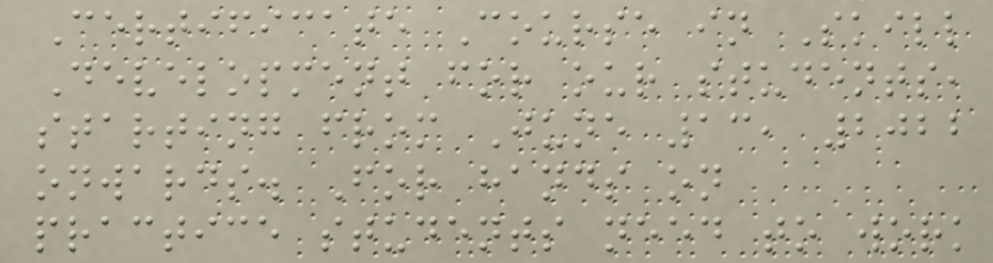Certificate Course in Skill
Development for our students,
starting from June 13, 2022
onwards. For hands on
practice students need to work
